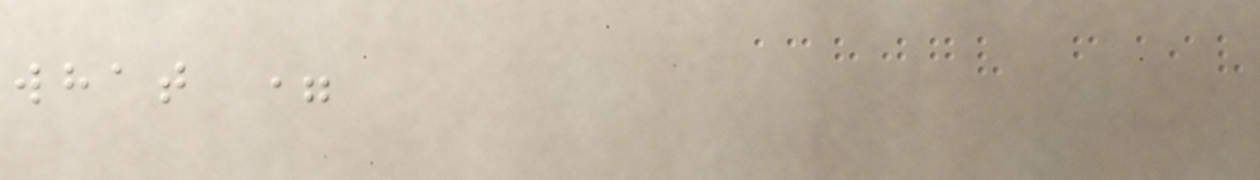what =
